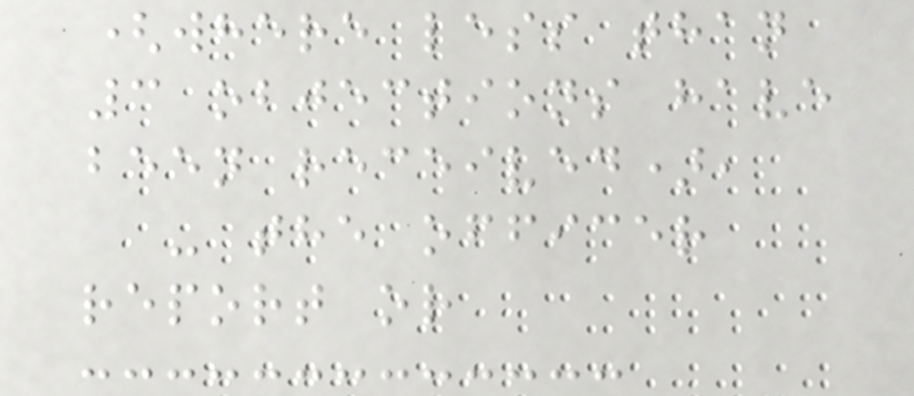(where less than
3 objections have
been received),
- the officer
report or
